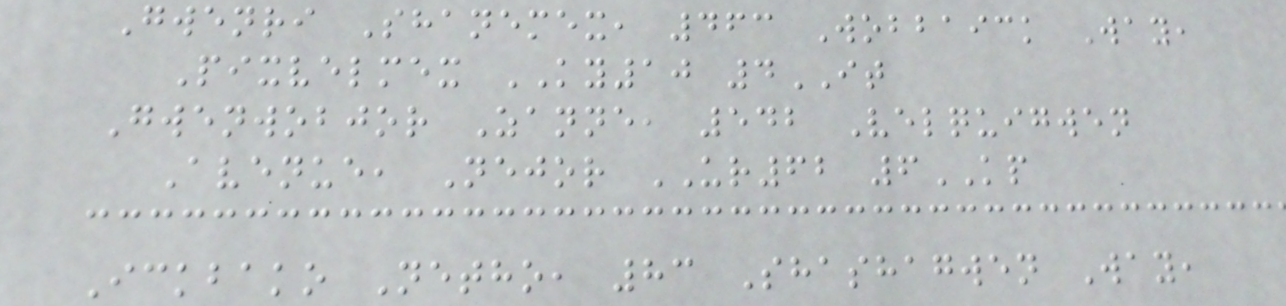Gwenri Shanemex, 463 Wobbaick Way,
Pixvelmex KY10 4IT
Gwenwobjor Zanne, 542 Velquigwen
Avenue, Nejor UR62 6KP
Ickbako Netho, 83 Shashagwen Way,
